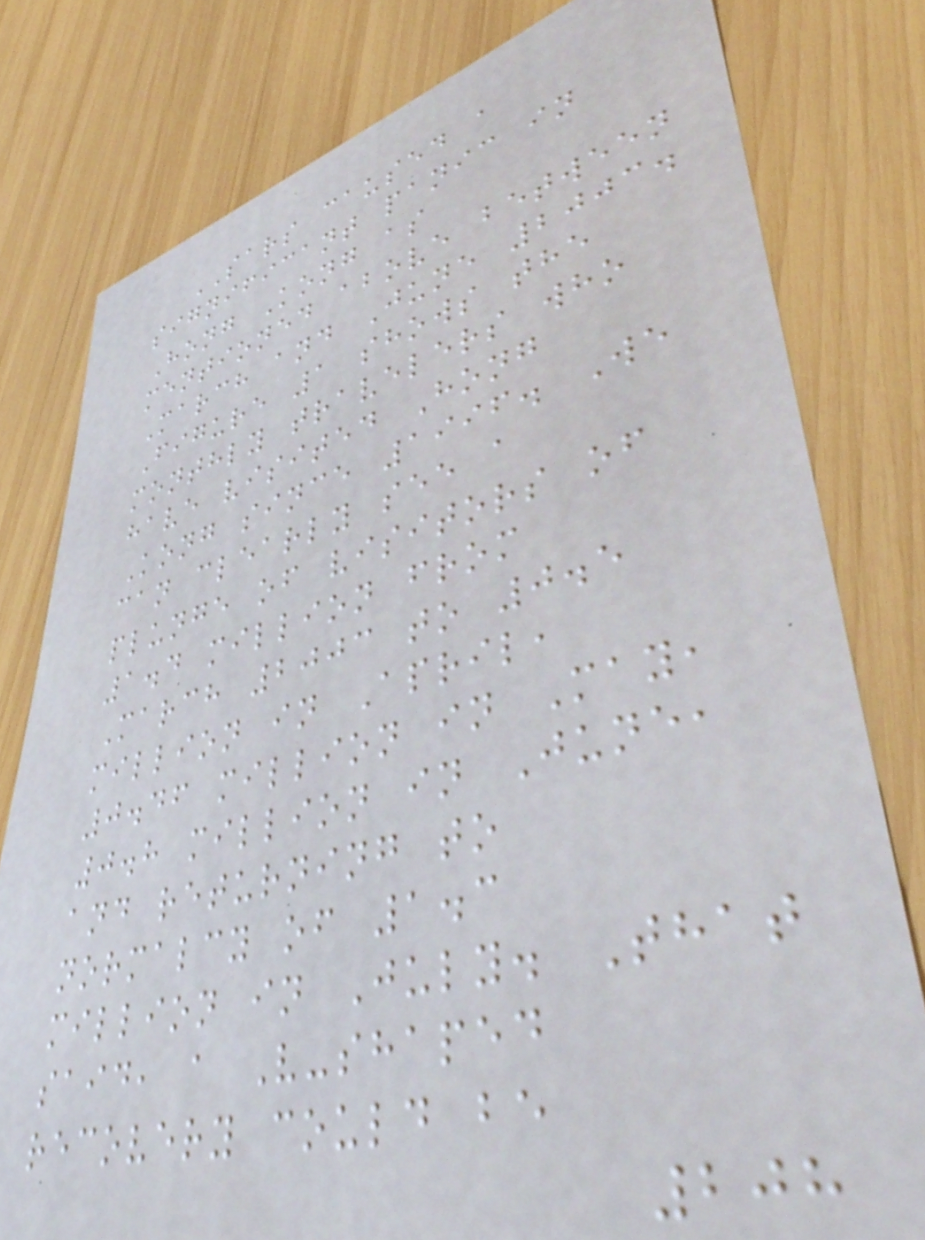SARS caused a
significant panic in
Hong Kong as
mentioned above between
March and June 2003.
Figure 1 shows the
monthly travelers who
have visited Hong
Kong since 1996. We
can clearly see a
plunge of visitors of
1.4 million from
March 2003 to 0.5
million in April,
0.46 million in May,
0.8 million in June,
and returning to
normalcy of 1.3
million in July. That
said, a V-shaped
recovery could be
208
